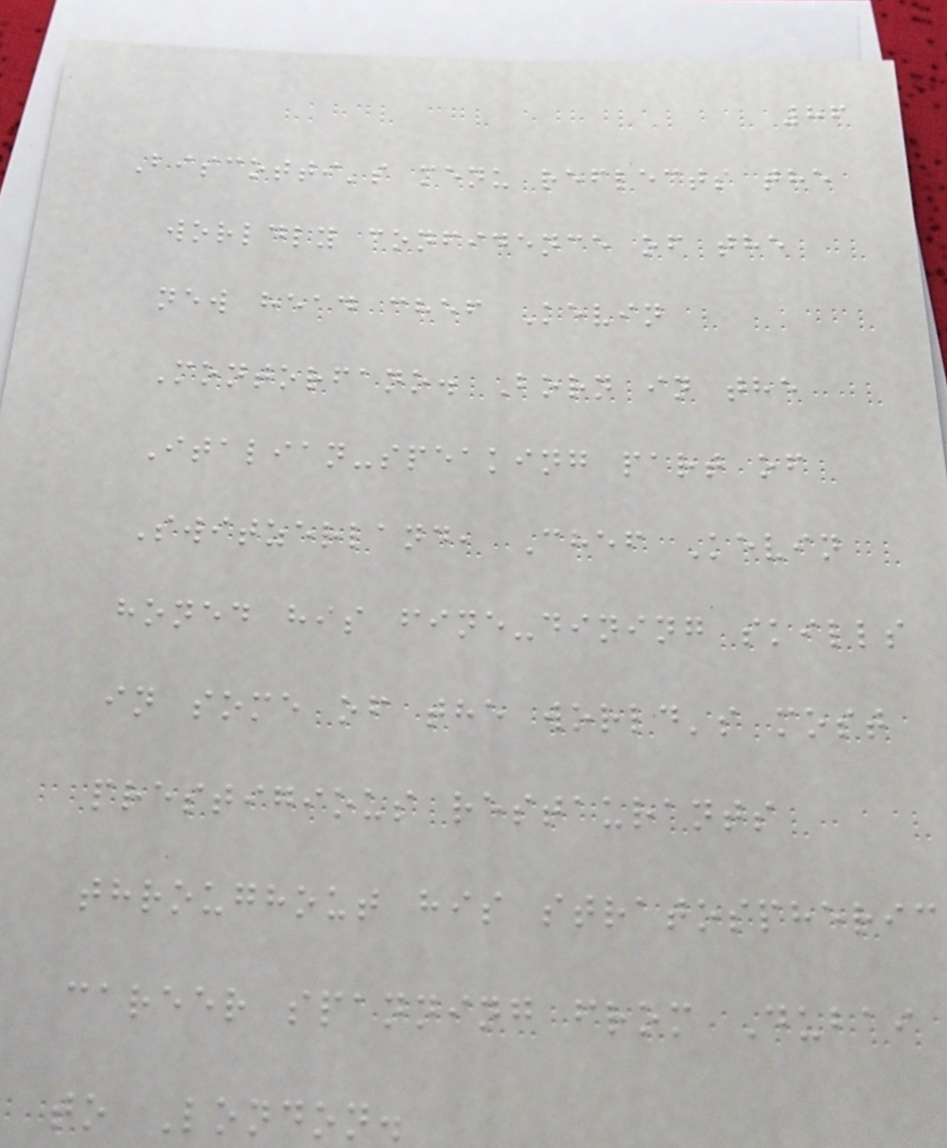86
Biscotti's menu reflects the
worldly confidence of the
new head chef Kevin
Montorfano. Born in the
Italian-speaking part of
Switzerland, Chef Kevin
honed his fine-dining skills
in some of the world's most
prestigious restaurants
throughout his stratospheric
career spanning from Dubai
to London.
